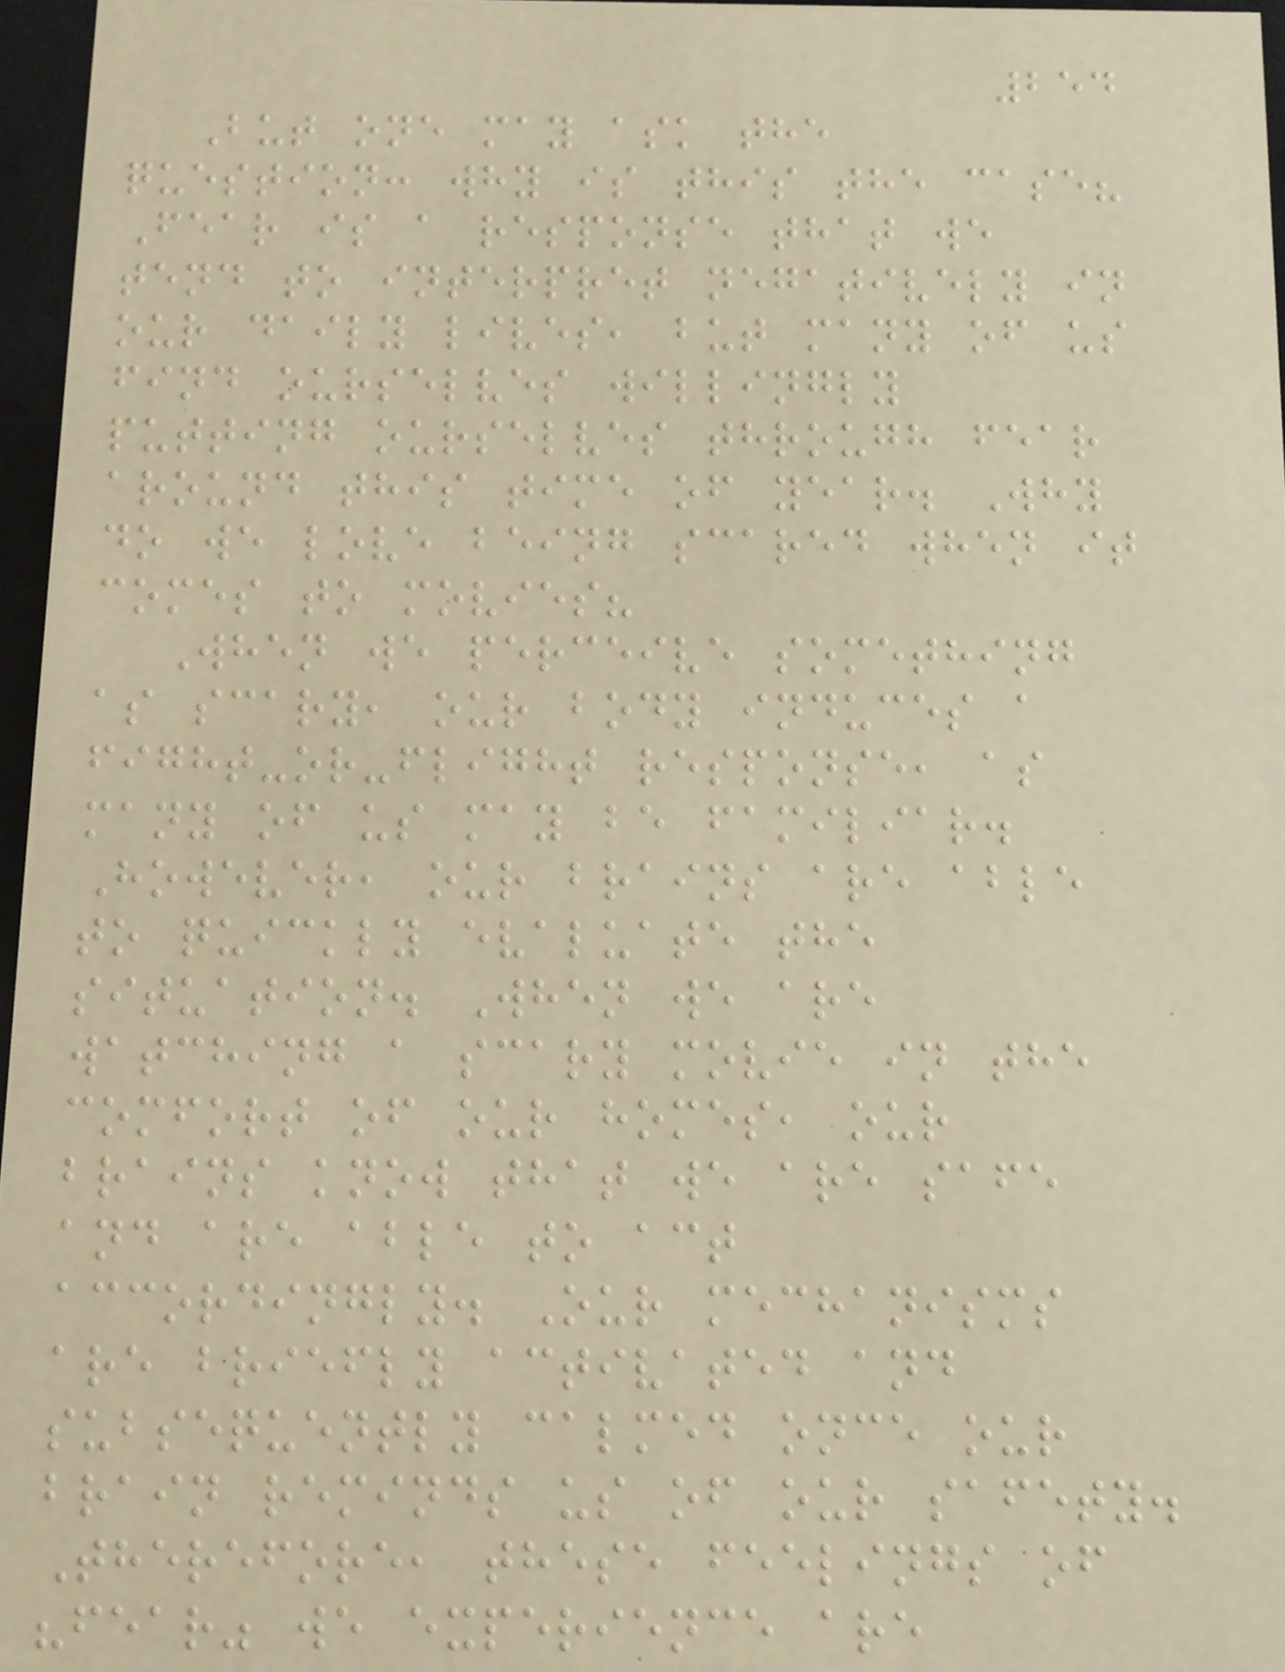254
But one may ask the
question: why is this the case?
Fear is a response that we
tend to interpret negatively in
our daily lives, but many of us
find ourselves willingly
putting ourselves through fear
around this time of year. Why
do we love being scared when it
comes to movies?
When we perceive something
as scary, our body induces a
fight-or-flight response, as
many of us may be familiar.
However, our brains are able
to quickly evaluate the
situation. When we are
watching a scary movie in the
comfort of our homes, our
brains know that we are safe
and are able to act
accordingly. Our mechanisms
are briefly activated and
subsequently calmed once our
brain reminds us of our safety.
Therefore, these feelings of
"fear" we experience are
